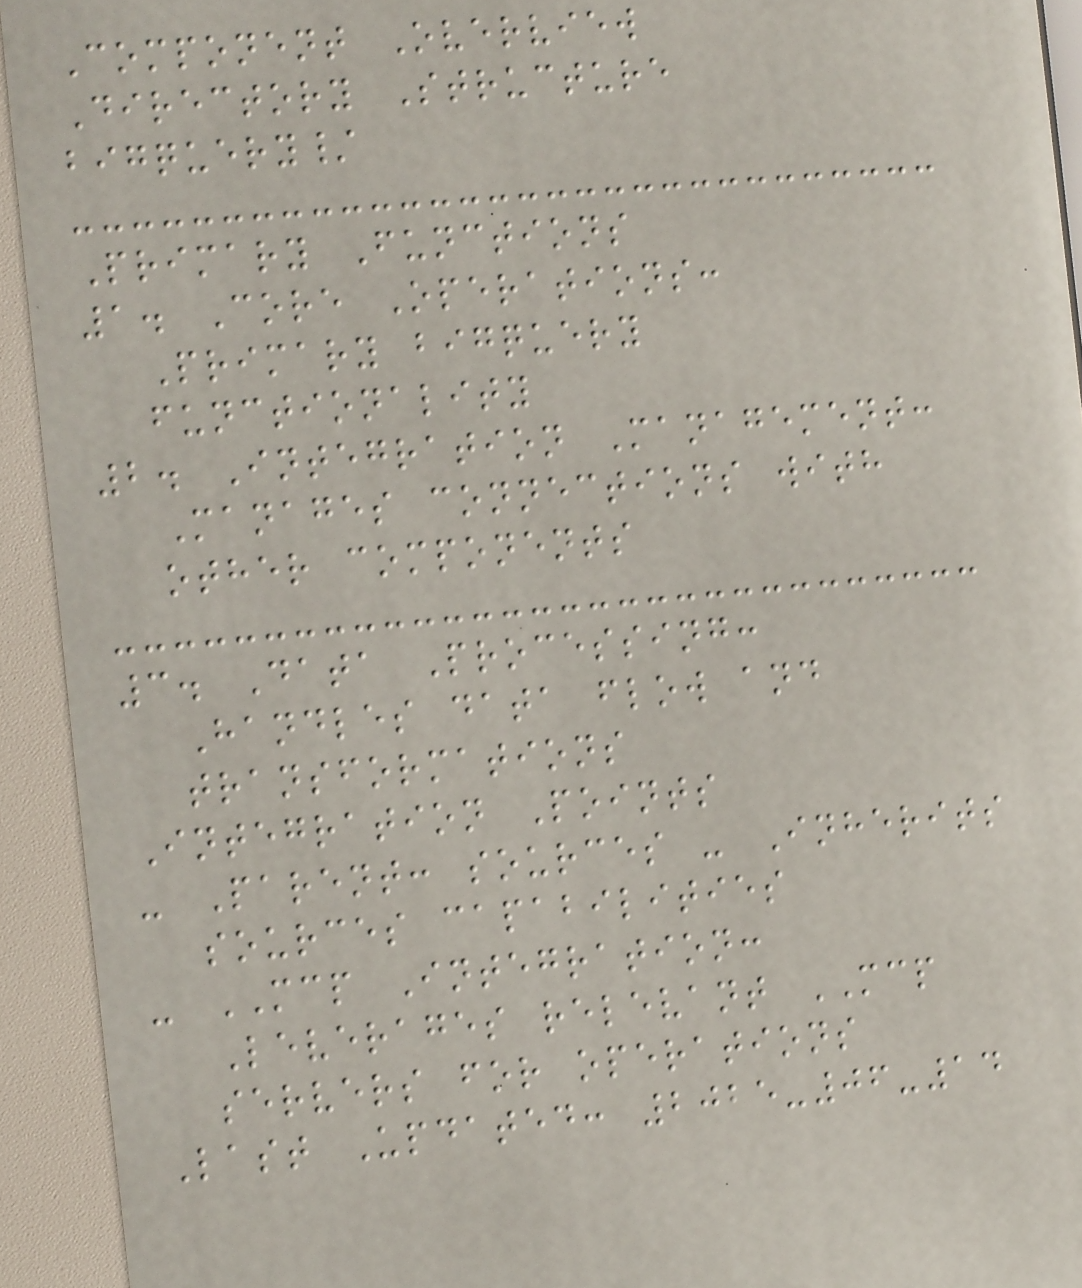Component Overview
Directory Structure
bigquery/
Primary Functions
1. Core Operations:
Primary bigquery
functionality
2. Integration Management:
Manages connections with
other components
3. Data Processing:
Handles data flow and
transformations
Integration Points
- Parent: sources - Inherits
sources capabilities
- MCP Integration:
Leverages relevant MCP
servers for operations
Last Updated: 2025-06-14
